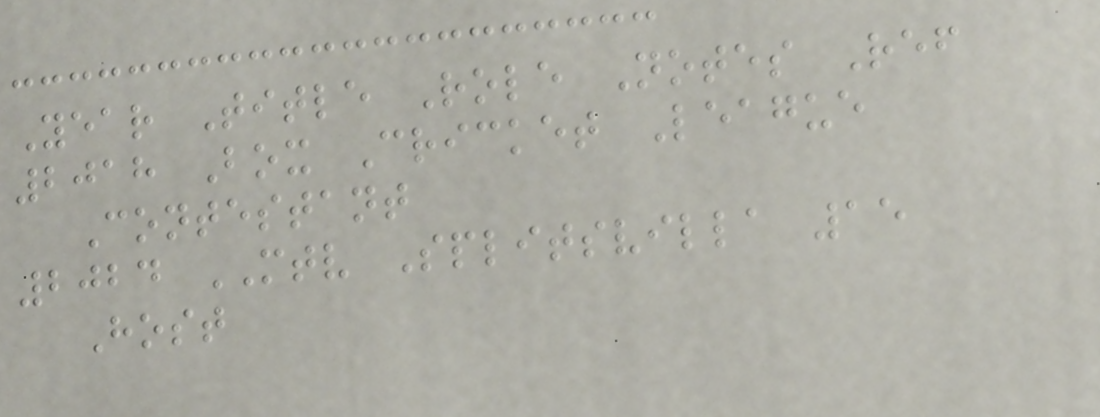Year Title Role Notes Ref
2018 Box Cricket League
Contestant
2024 MTV Splitsvilla 15
Host
